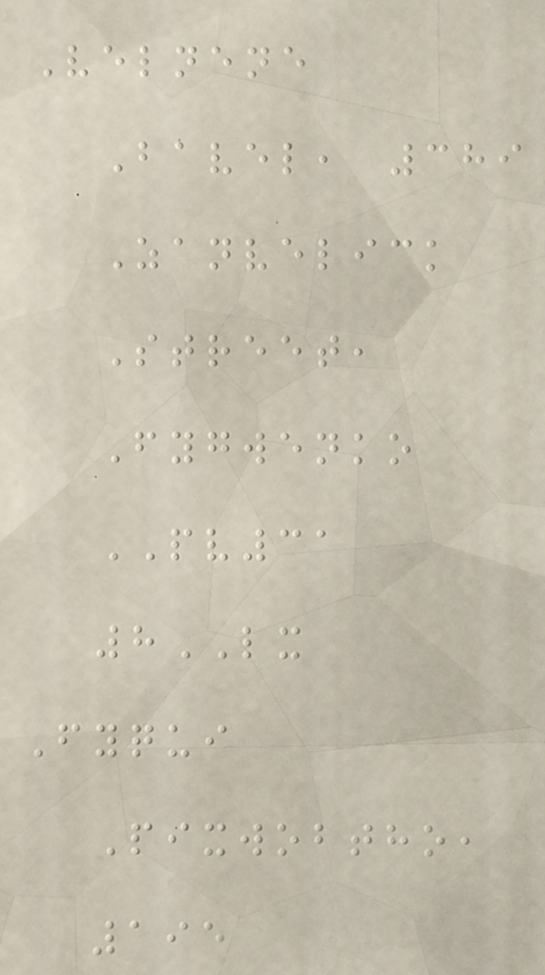Velnene
Bavel, 389
Zanvelick
Street,
Fygwenko
PV31
8LX
Fyqui
Pixwobtho,
195
